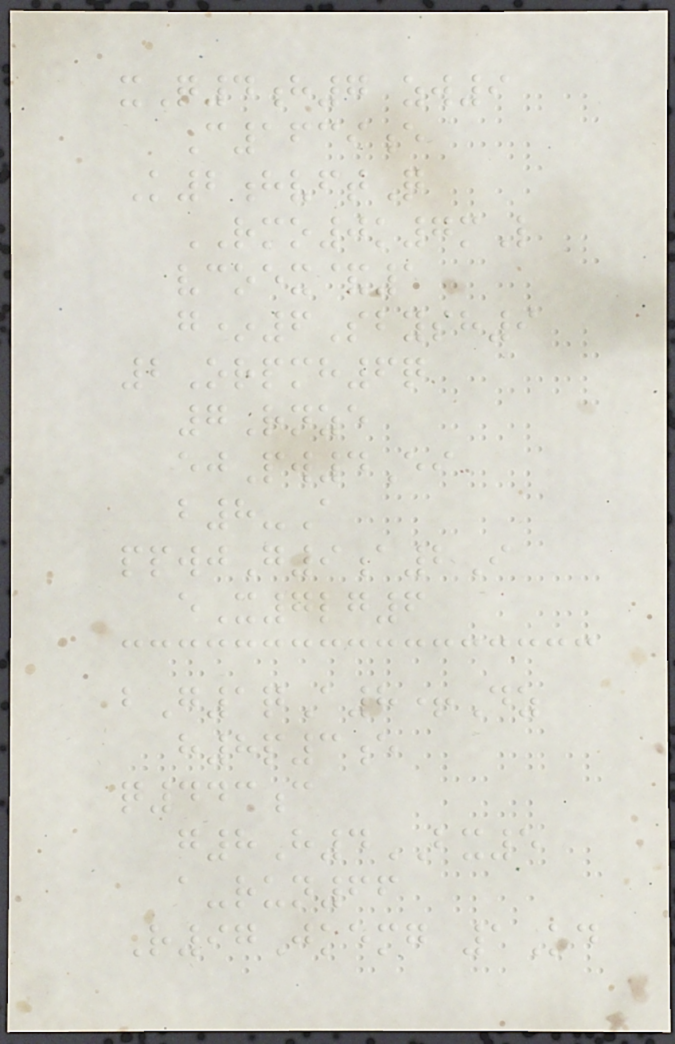xQ4h7 zw9
C1639e
K2hvftQ
RMO0k7mL
vcoex&1
g*6Sbysh9
2Orpmh6q
7Rnze
ejPw4Ei
b8-A
ppwjG9a2I
eX7lg6
bG1qA8+Dz
h8p3e
q443c
g8H4BX5
a-run66
R97Jkemg 1Kd
